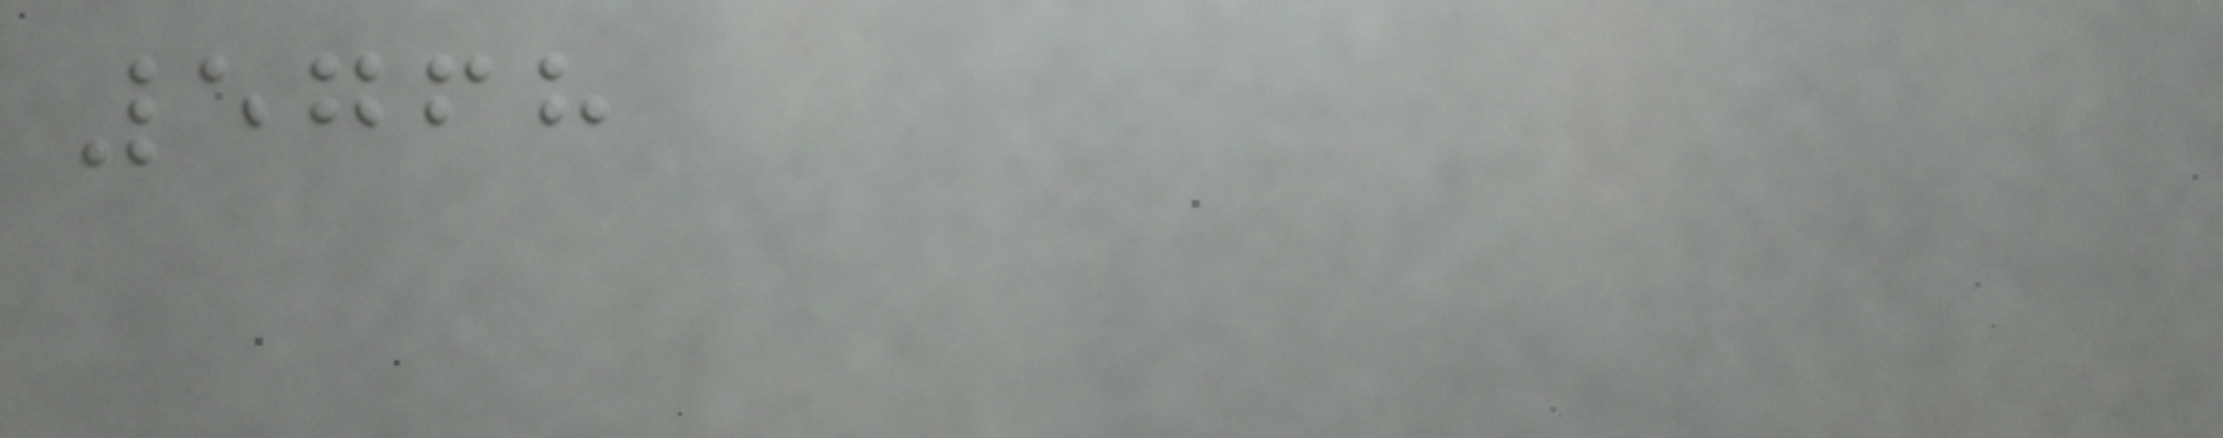5768
